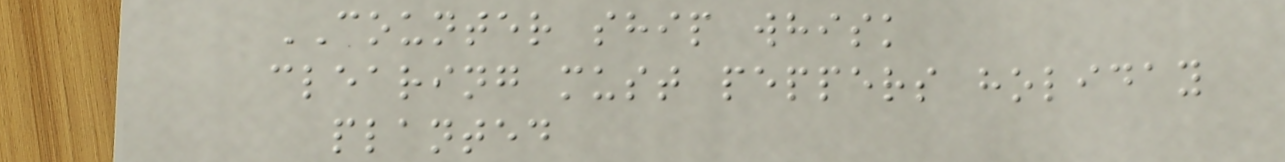COUNTER ship whisk
clearing must peppers holiday
planted
